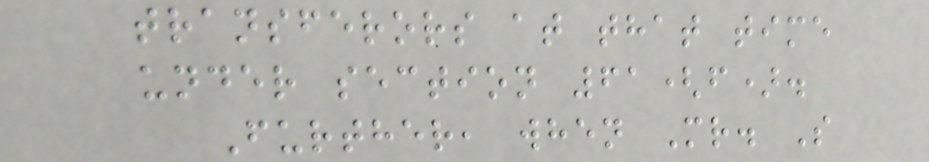transferors at that time
under section 61(f).
Further, when Mr. S
